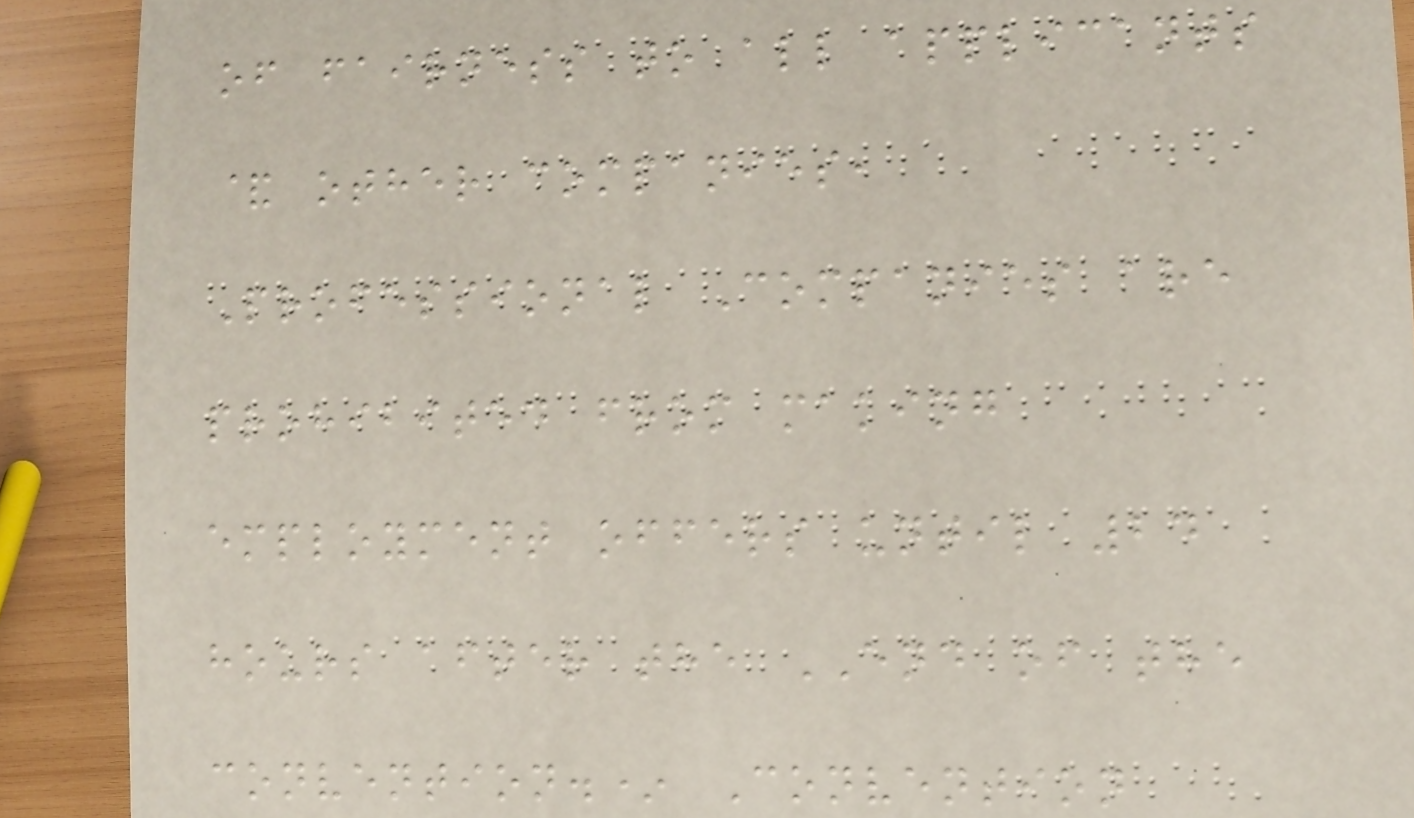of fairness to all applicants
& other companies,
Professional Companies are
prohibited from making
employment offers until 24
hours after the END of the
convention.* Convention
